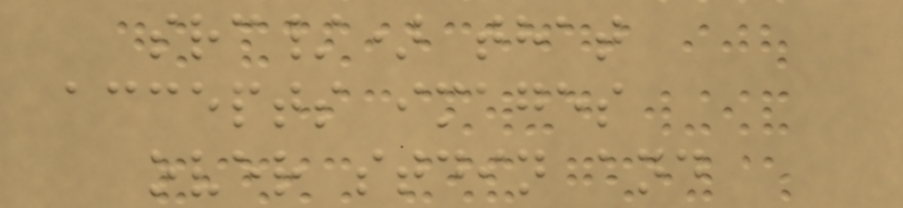src/) that
accepts images
over stdin and
